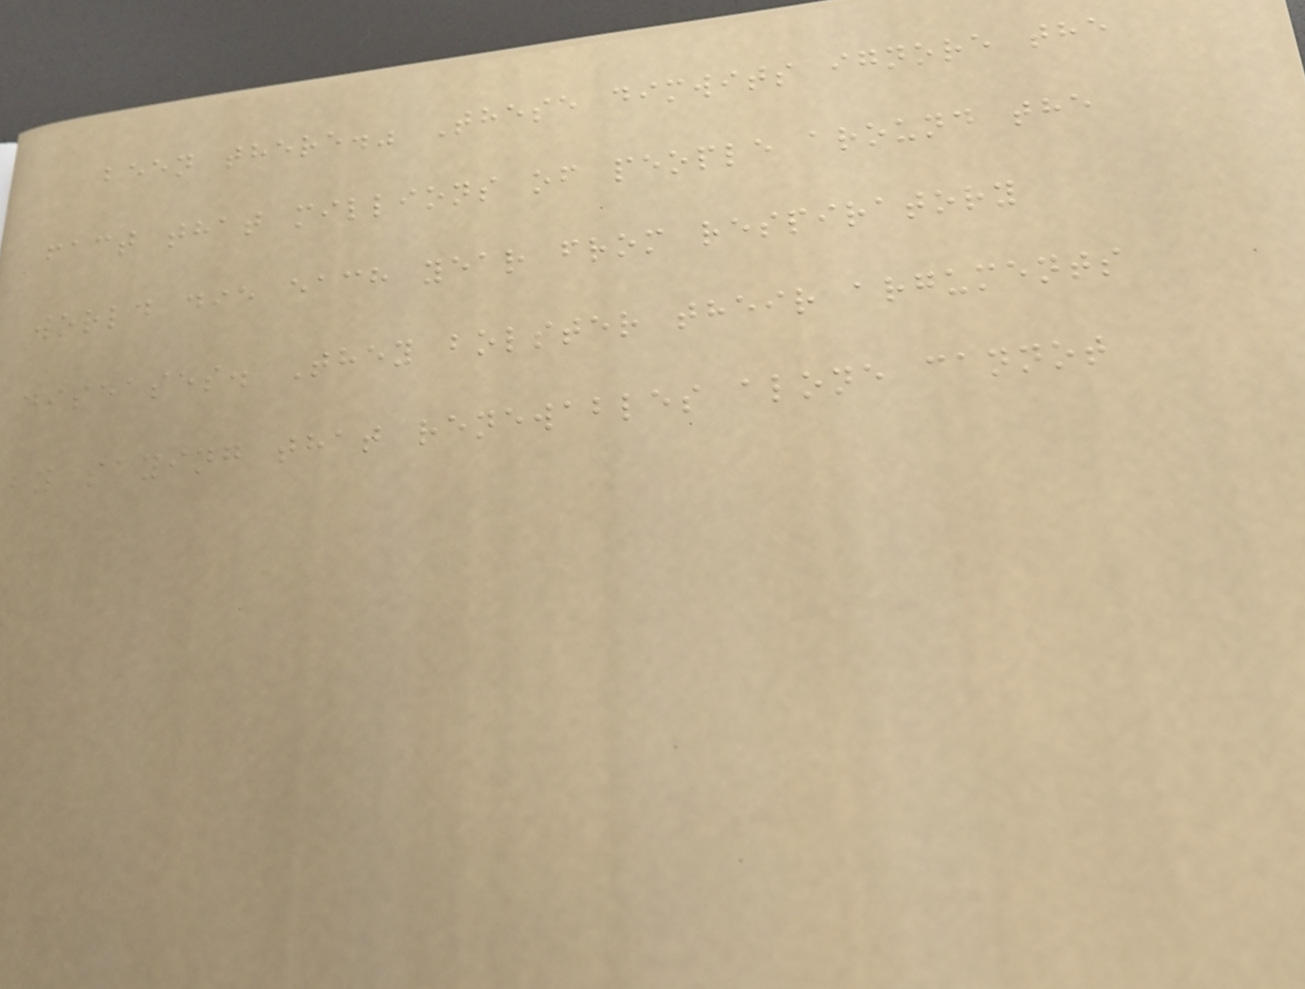been there." These dimwits ignore the
fact that millions of people around the
world die each year from respiratory
diseases. They bolster their arguments
by saying that renewables alone cannot
